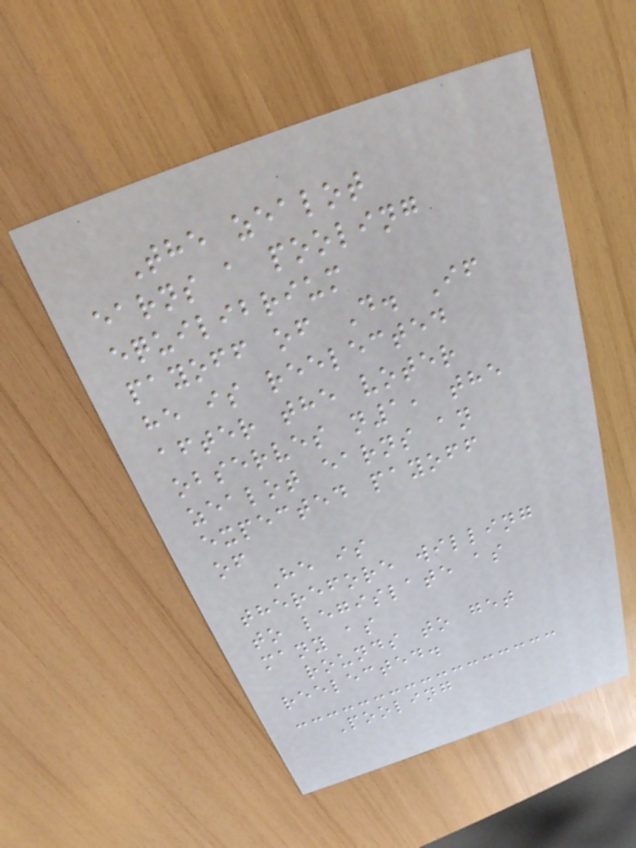The zealot
earns a pooling
equilibrium
payoff of D. If
he is reelected
after the voter
observes n1, the
zealot earns an
expected payoff
of
He is
therefore willing
to legislate as
many as
rounds to get
reelected.
Pooling
